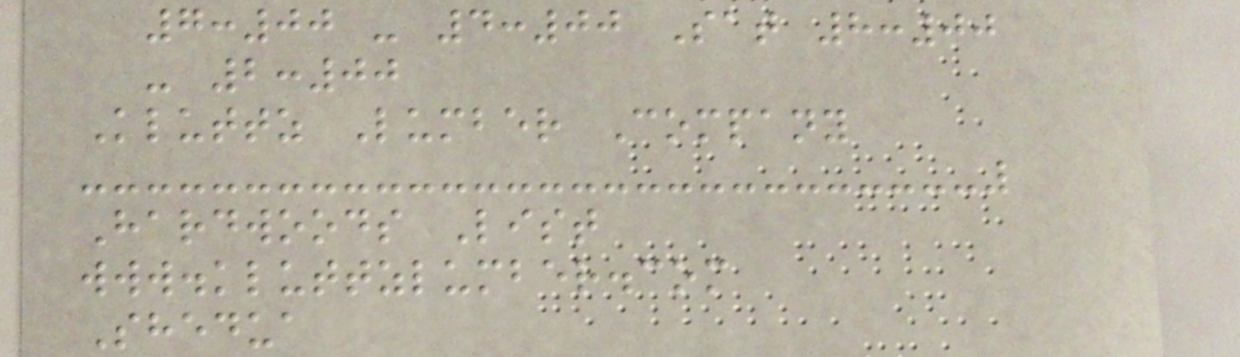7:00 - 4:00 Sat 8:00
- 2:00
Kluttz Lumber Company
Hardwoods List
www.kluttzlumber.com
Shedua
